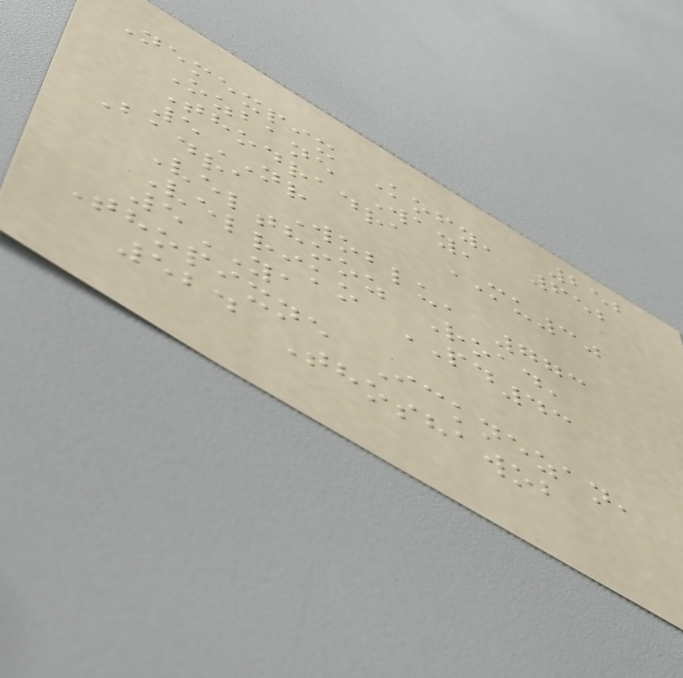252
Nemexpix Kofy, 652
Ozbane Way,
Thodradra MU30
5NR
Badra Woblu, 773
Velthooz Road,
Velriko PD43
5YA
Thopixne Icknezan,
524 Thoshawob
